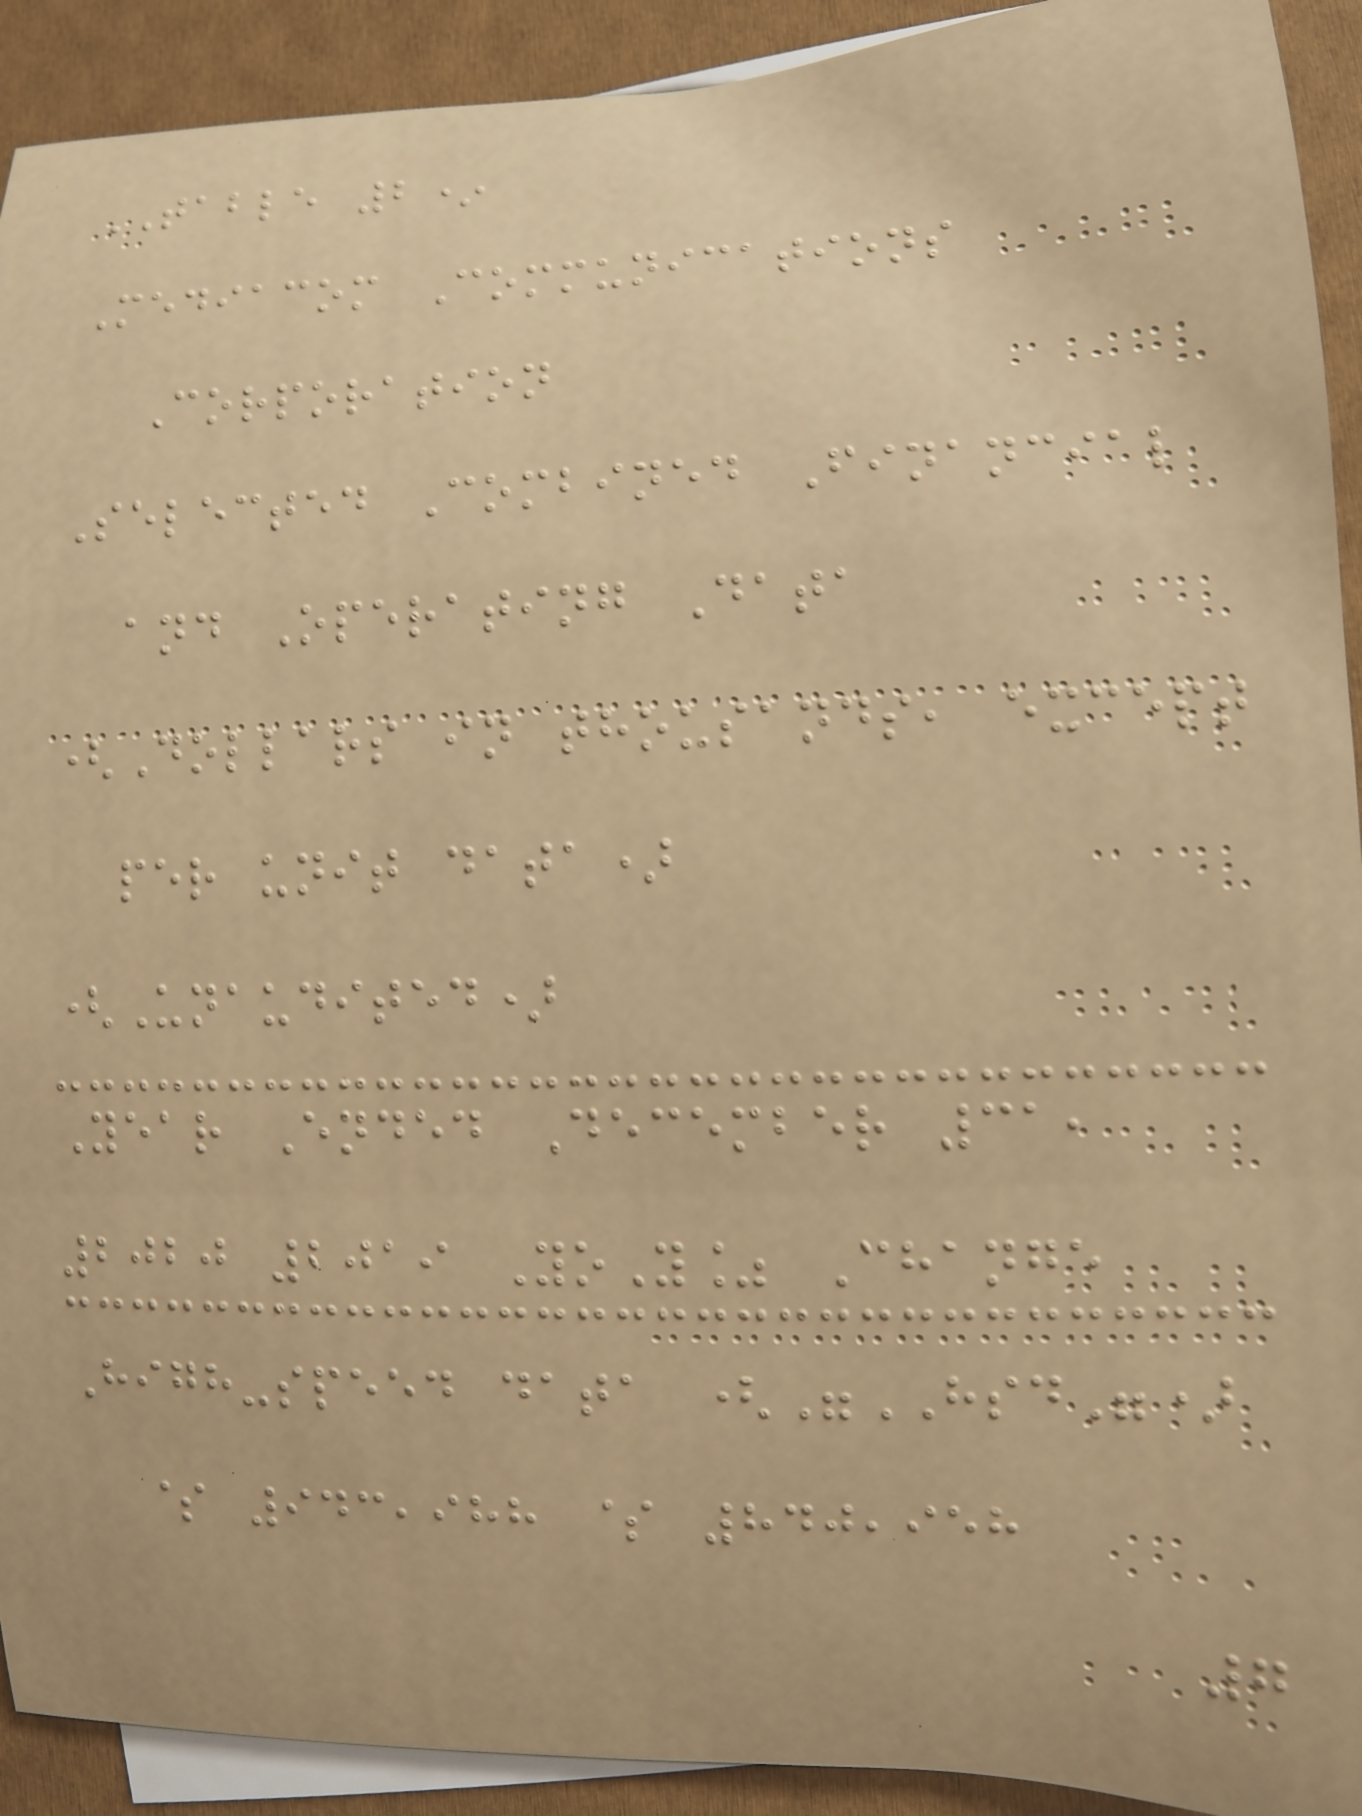TABLE 2*
Mediacom Communications
Corporation
Selected Combined Financial
and Operating Data
(Dollars in thousands, except
per unit data)
(Unaudited)
Year Ended December 31,
2020 2019 YoY% Change
High-speed data ("HSD")
$ 943,988 $ 840,958
7
